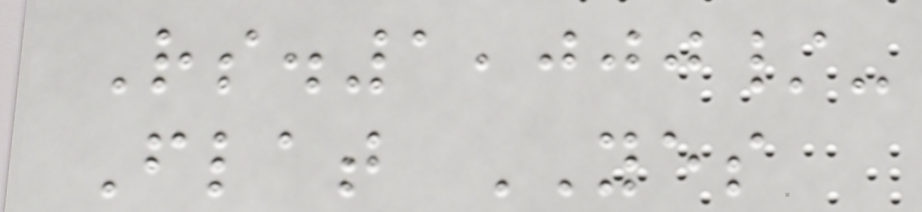Rs.1,000/-
Flat YES
